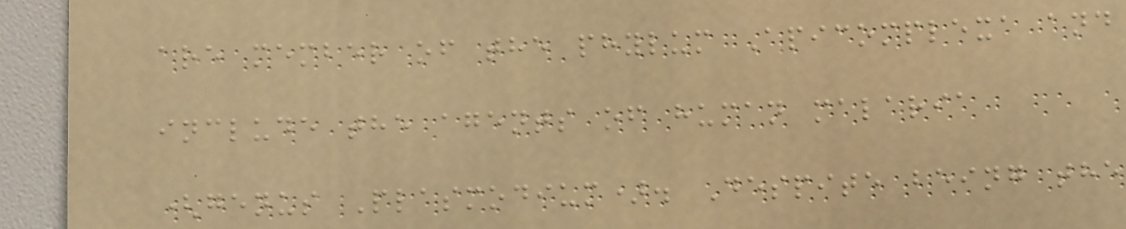are member of the phylum Apicomplexa and
include the agents of human malaria
(genus Plasmodium). Despite being the
